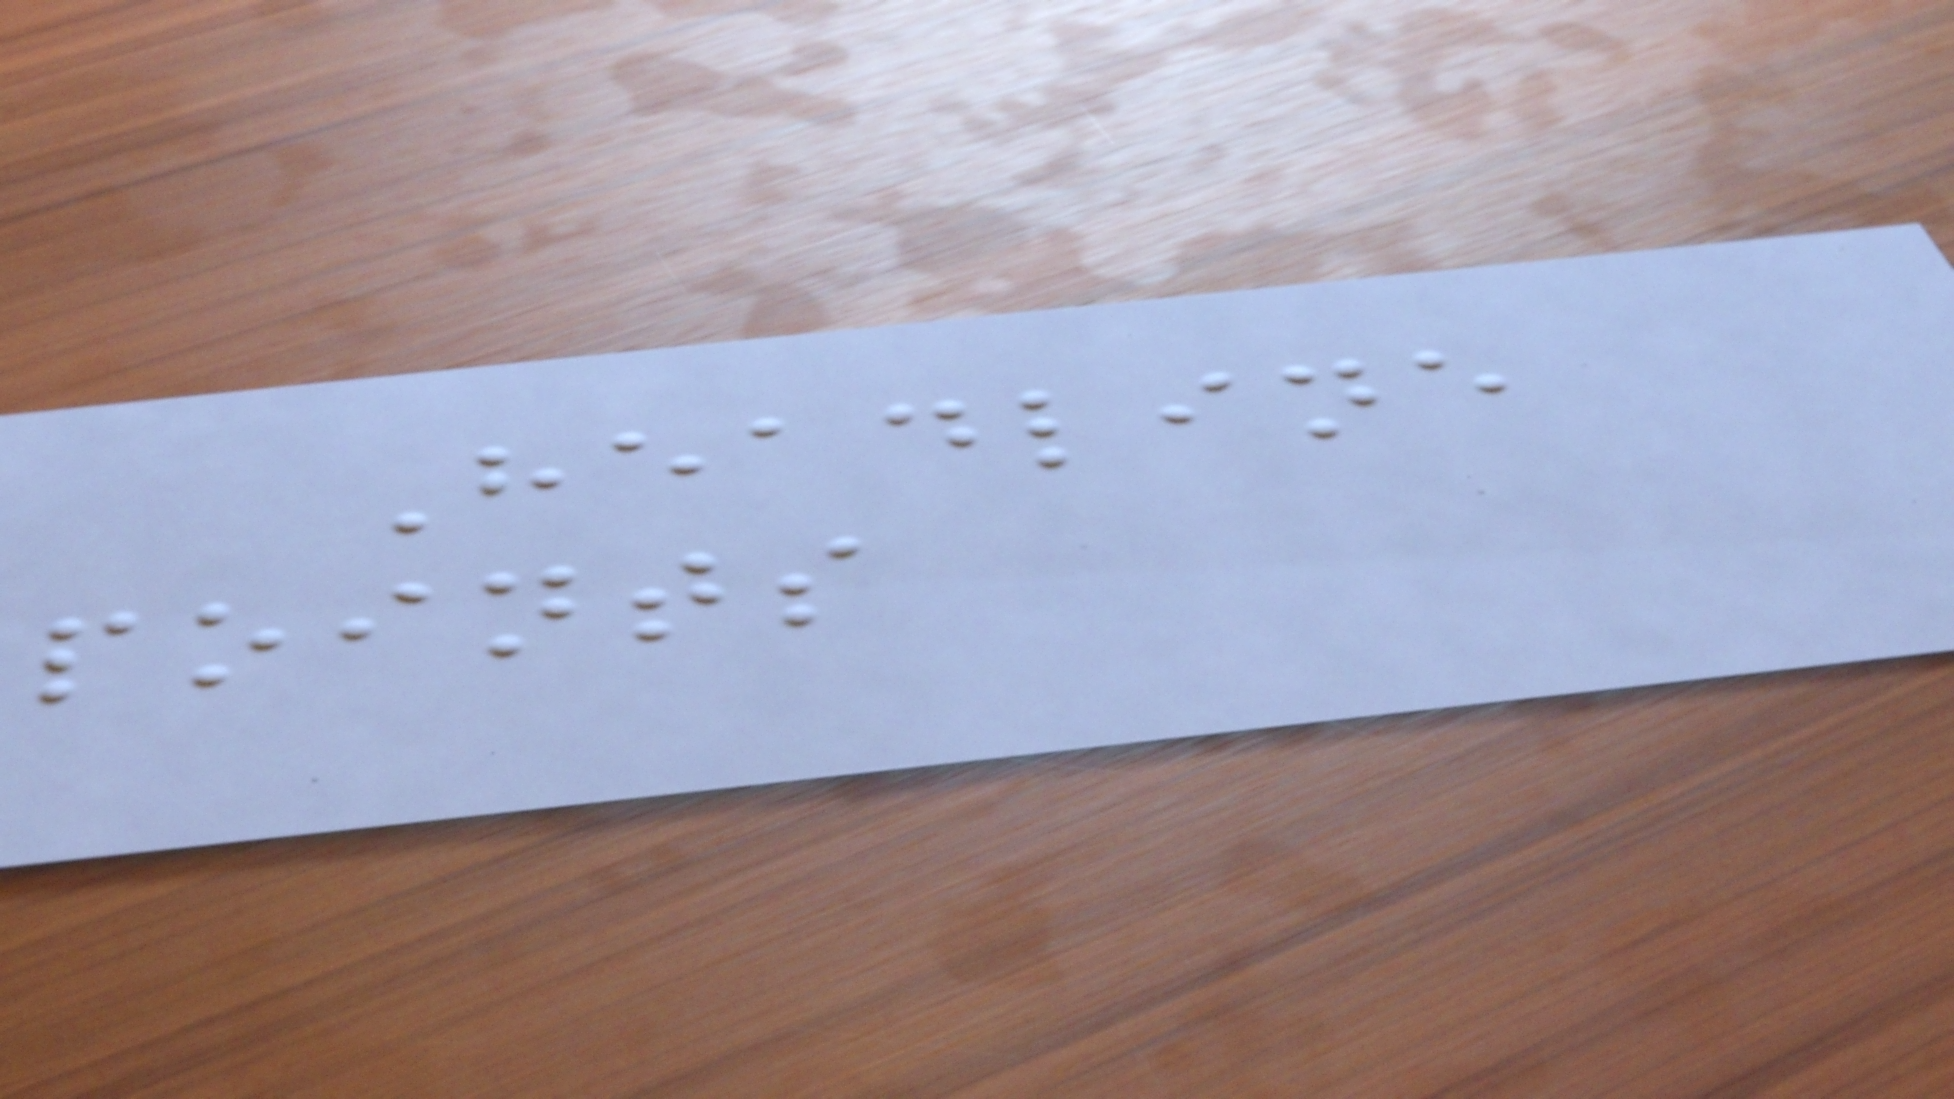Headline
points
